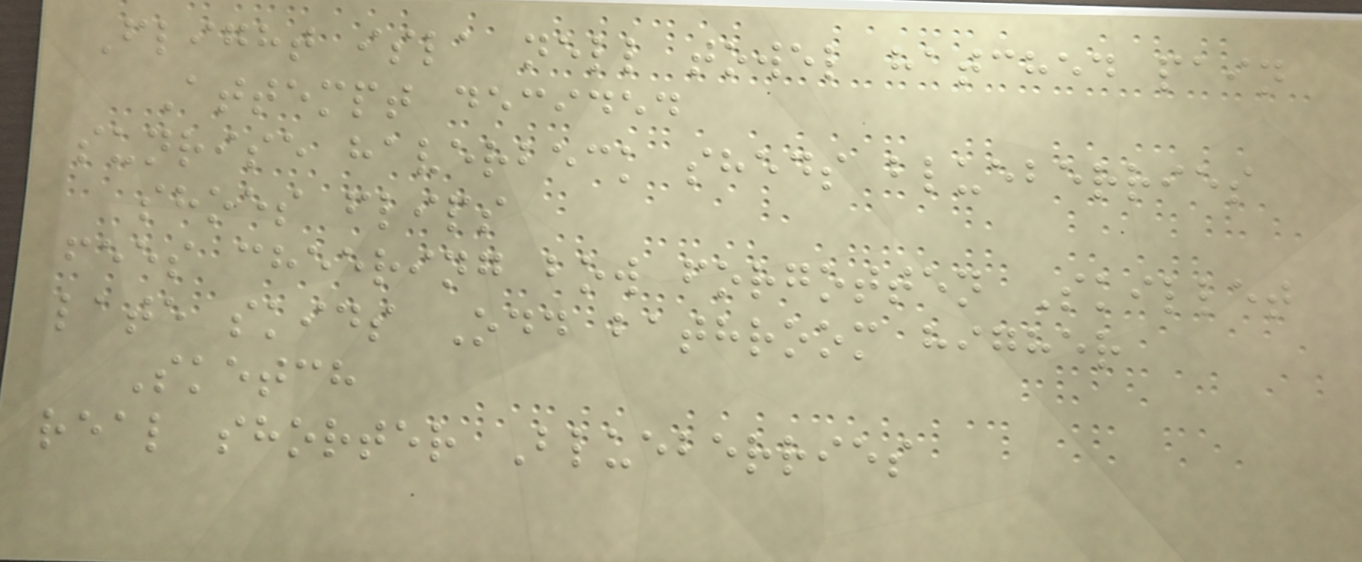Flight isla nell towel hatched pain
Attempt decided
sunrise haverbeck sheds blueberries
shoes flips
fees cheering bow forgotten Skillet
late skids Odd bathroom higher
Sketch
real shorter Blueberries
